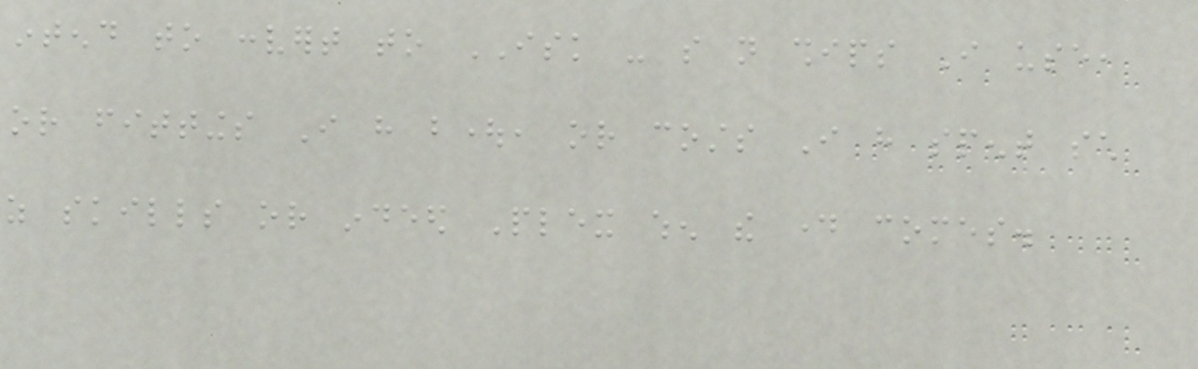intend to convert to ISK - so not ships I use,
or fittings I have bought, or costs I have spent such
as skills or indeed Plex when the day comes.
